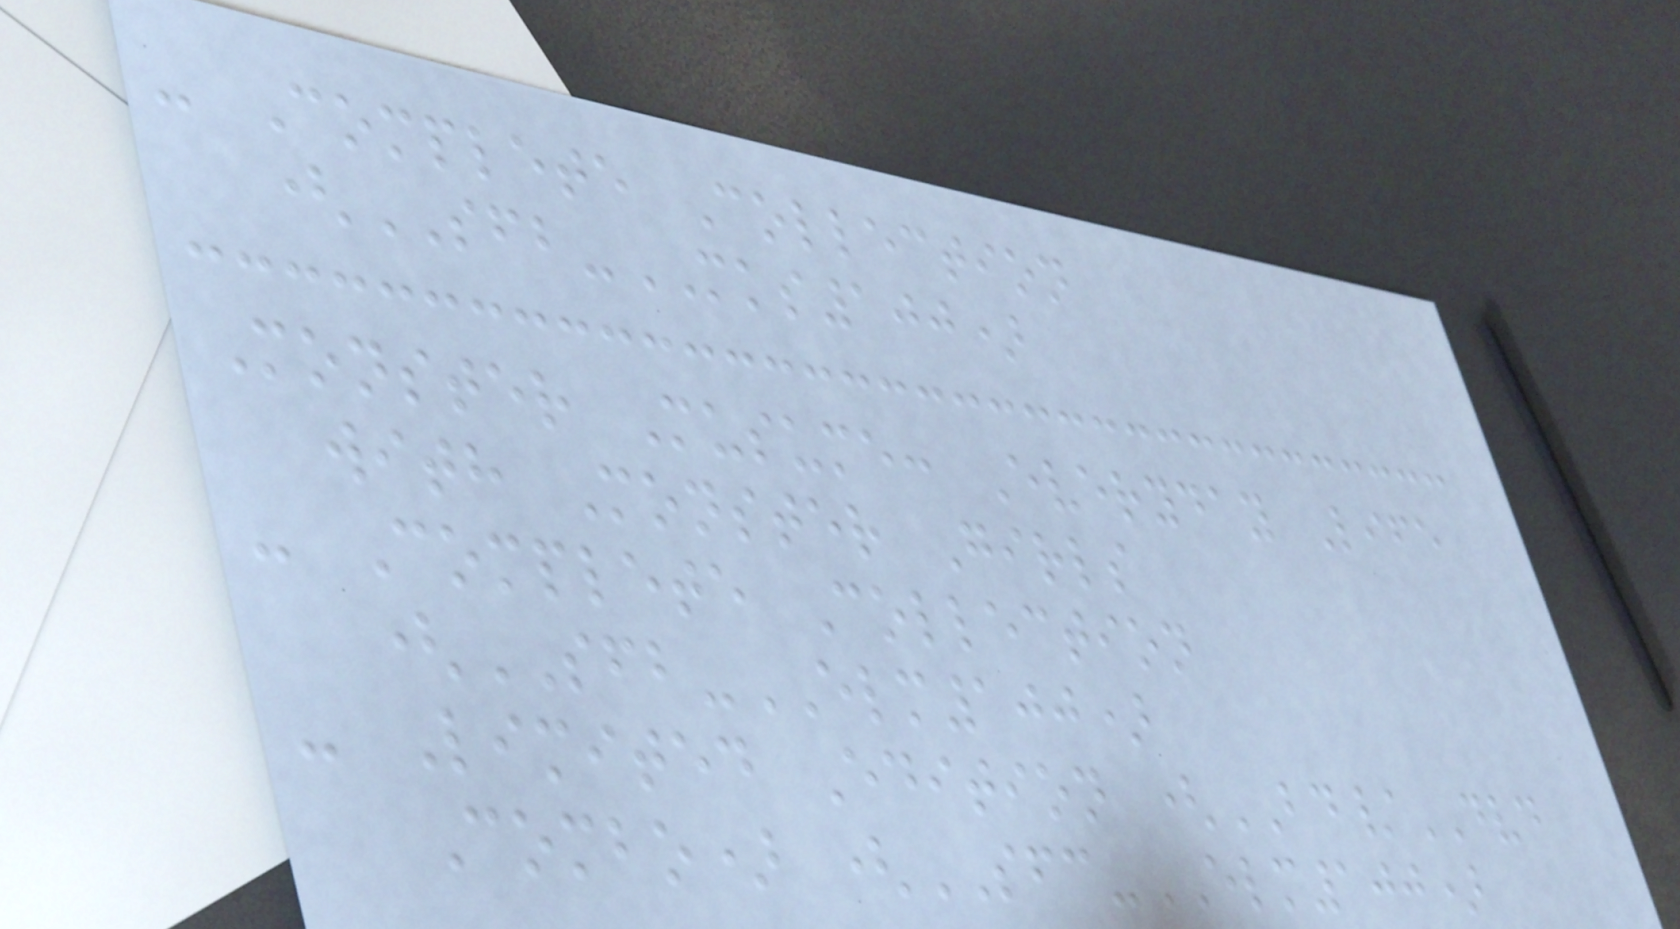- Complete Collection
(SFB-MKS100)
Monster Musume: Everyday Life
with Monster Girls
- Complete Collection
(SFB-ELM100)
- Limited Edition (BD/DVD
Combo) (SFC-ELM100)
